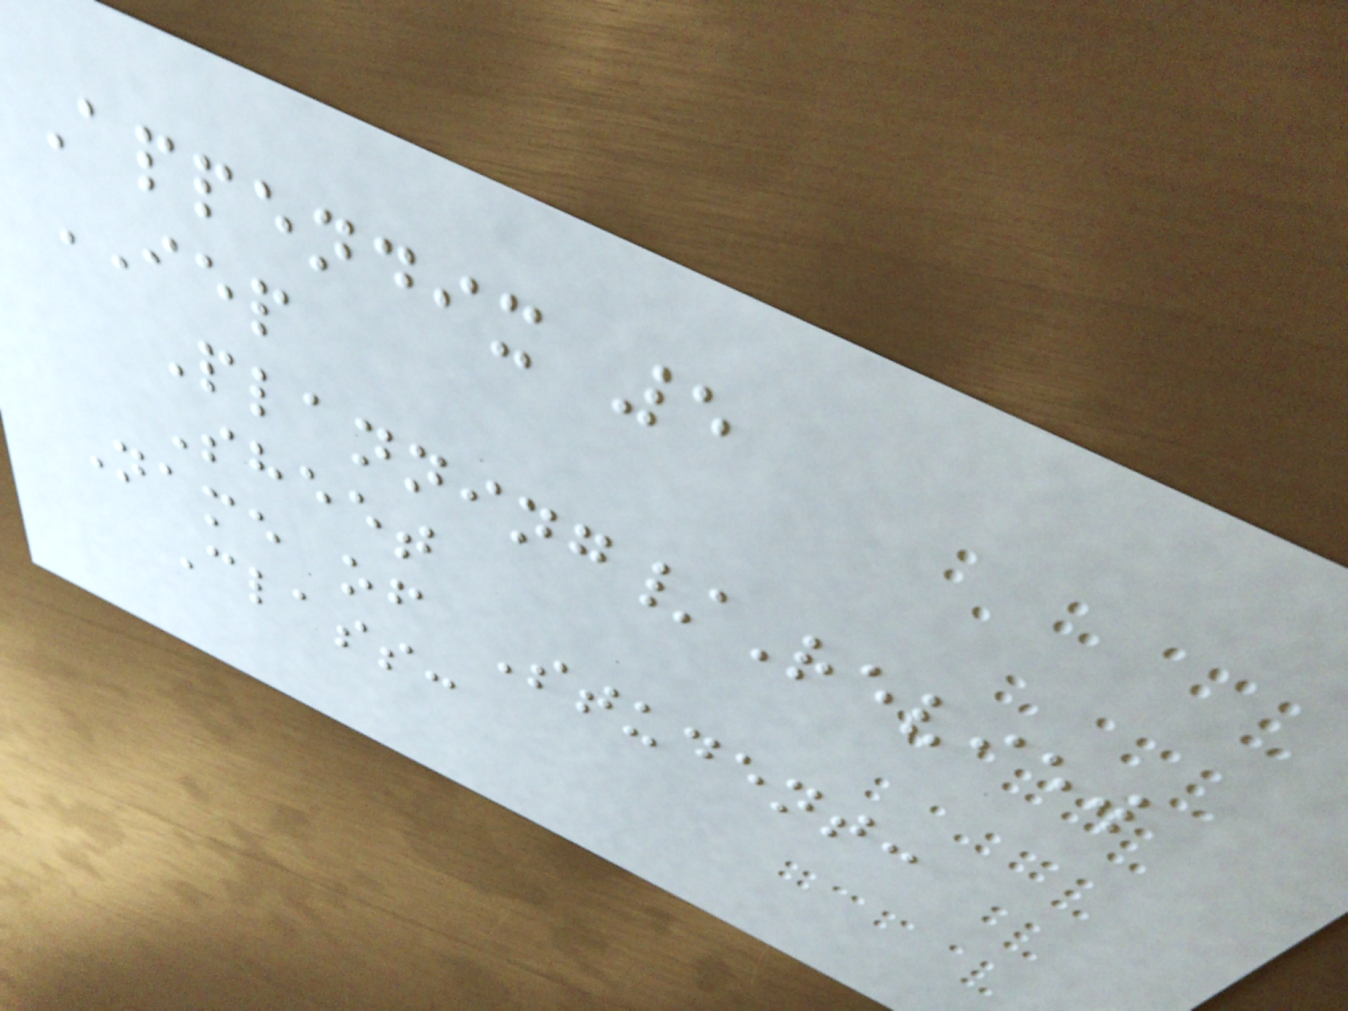Appendix 5
IEP
Planning/Review
Sheet
Name of Student:
Class:
